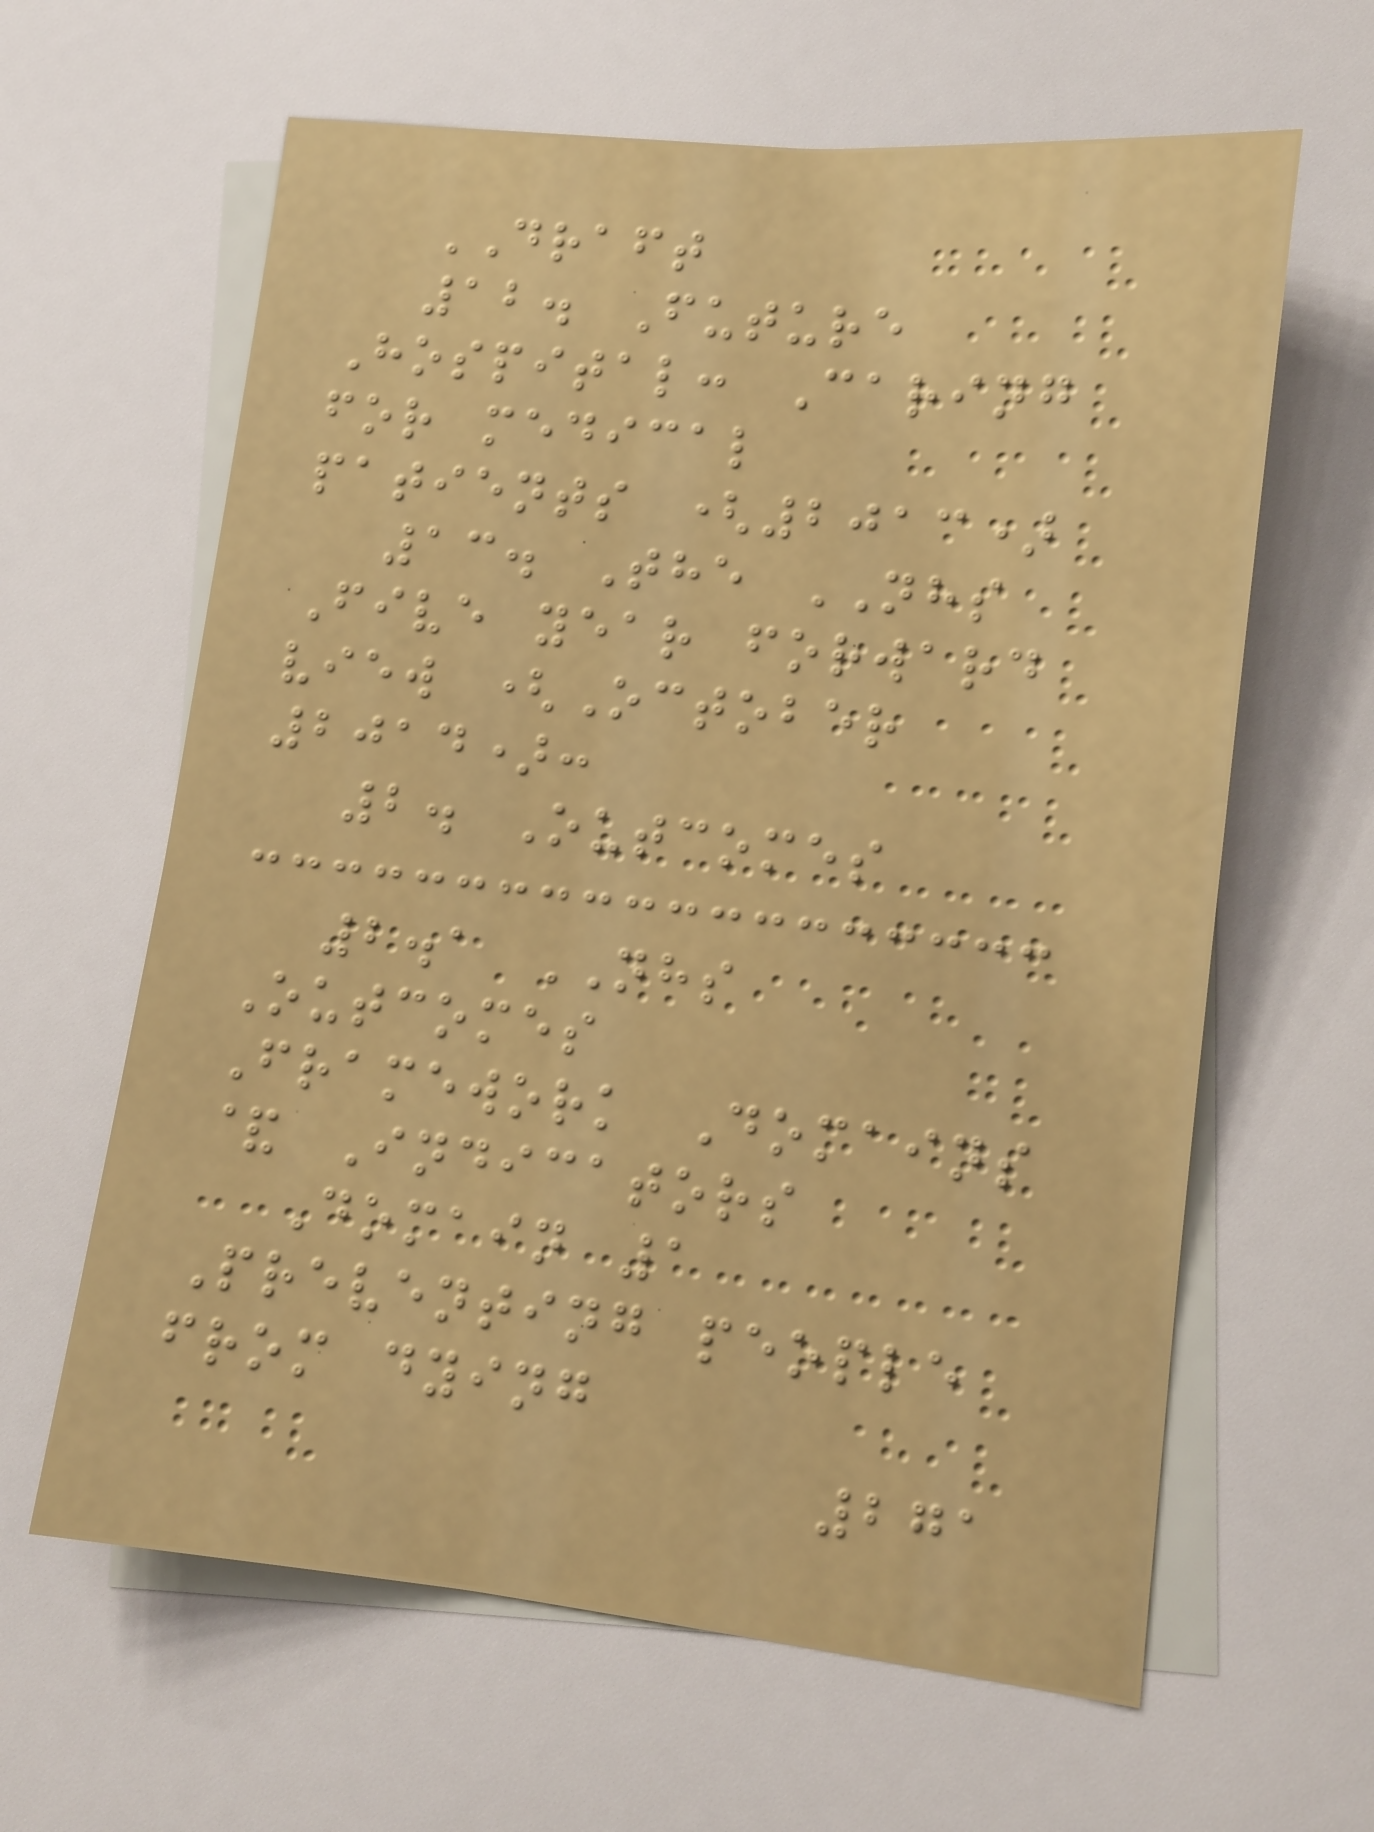DRAFT
12. Future
Hospital: Caring
for medical
patients (2013)
13. The NHS
Five year forward
view (October
2014):
2. Outcomes
2.1 NHS
Outcomes
Framework Domains
& Indicators
Domain 1
Preventing people
from dying
271
